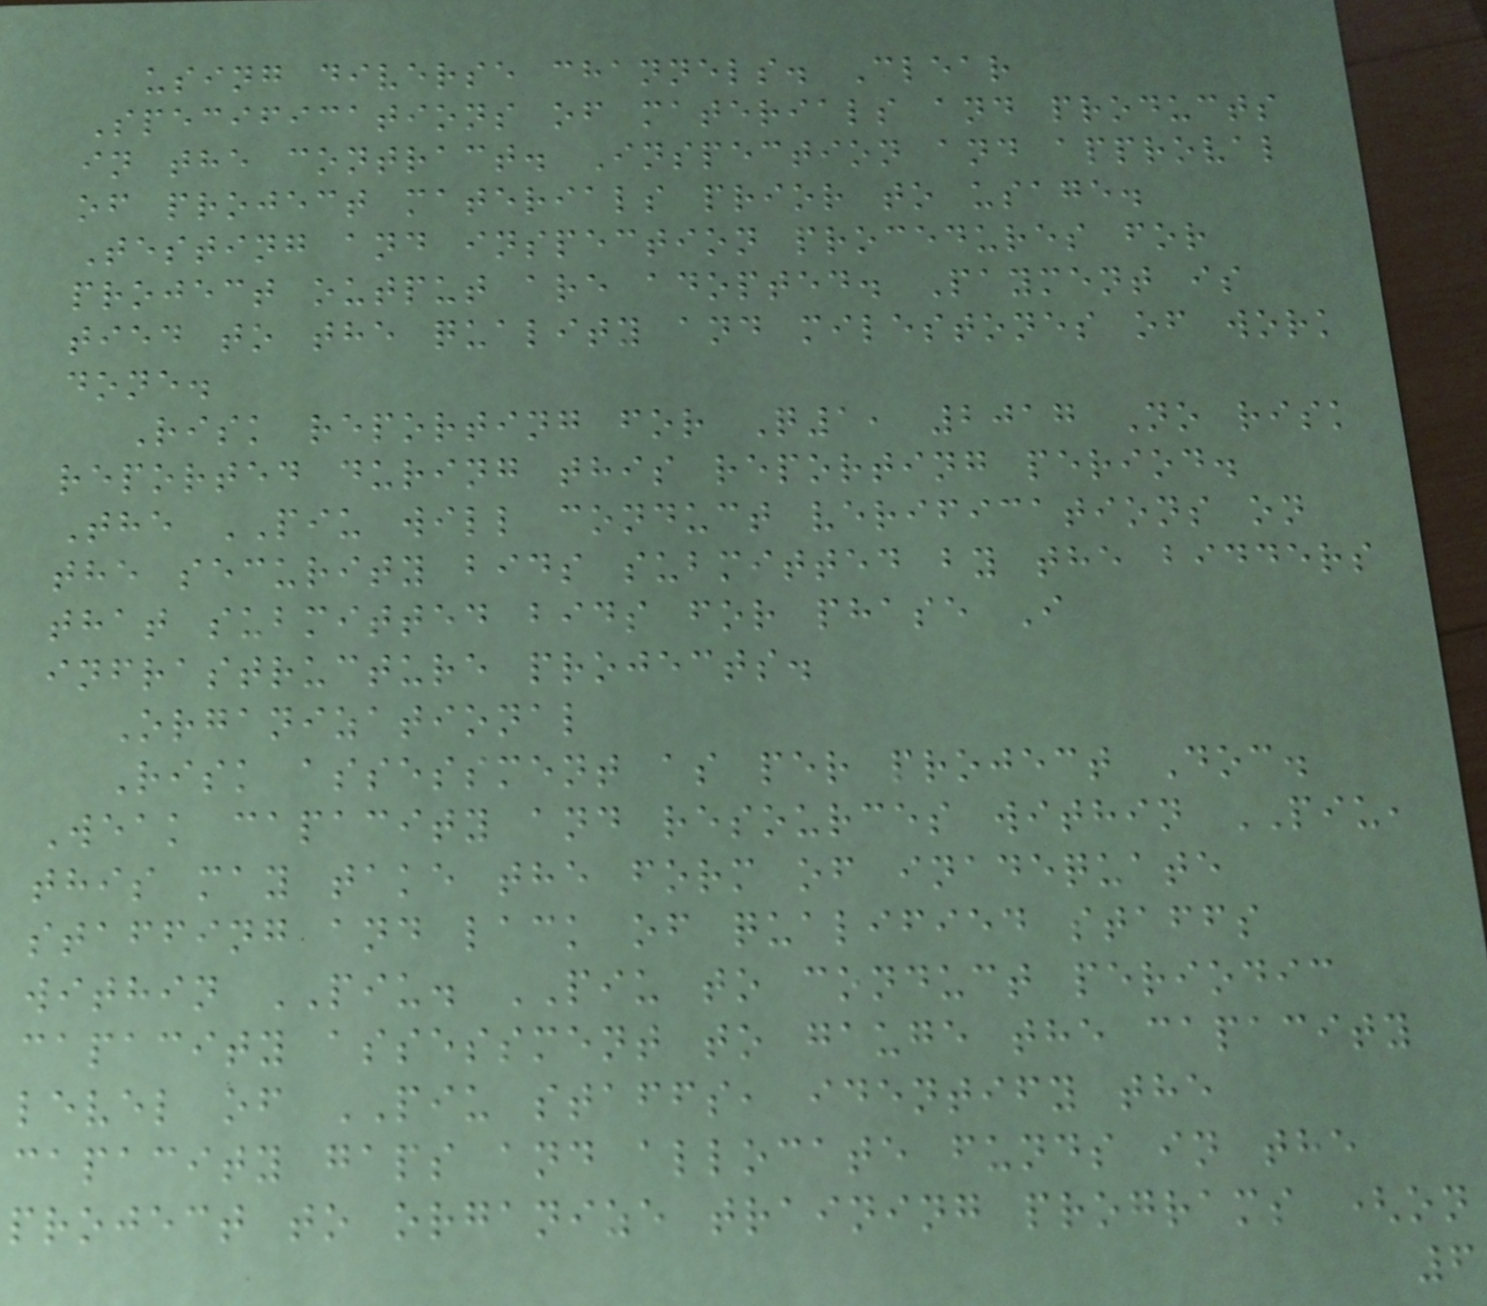using diverse channels. Clear
Specifications of materials and products
in the contract. Inspection and approval
of project materials prior to usage.
Testing and inspection procedures for
project output are adopted. Payment is
tied to the quality and milestones of work
done.
Risk reporting for Q1, 2017 No risk
reported during this reporting period.
The PIU will conduct verifications on
the security bids submitted by the bidders
that submitted bids for phase I
infrastructure projects.
Organizational
Risk assessment as per project Doc.
Weak capacity and resources within PIU,
this may take the form of inadequate
staffing and lack of qualified staffs
within PIU. PIU to conduct periodic
capacity assessment to gauge the capacity
level of PIU staffs, identify the
capacity gaps and allocate funds in the
project to organize training programs (on
6
